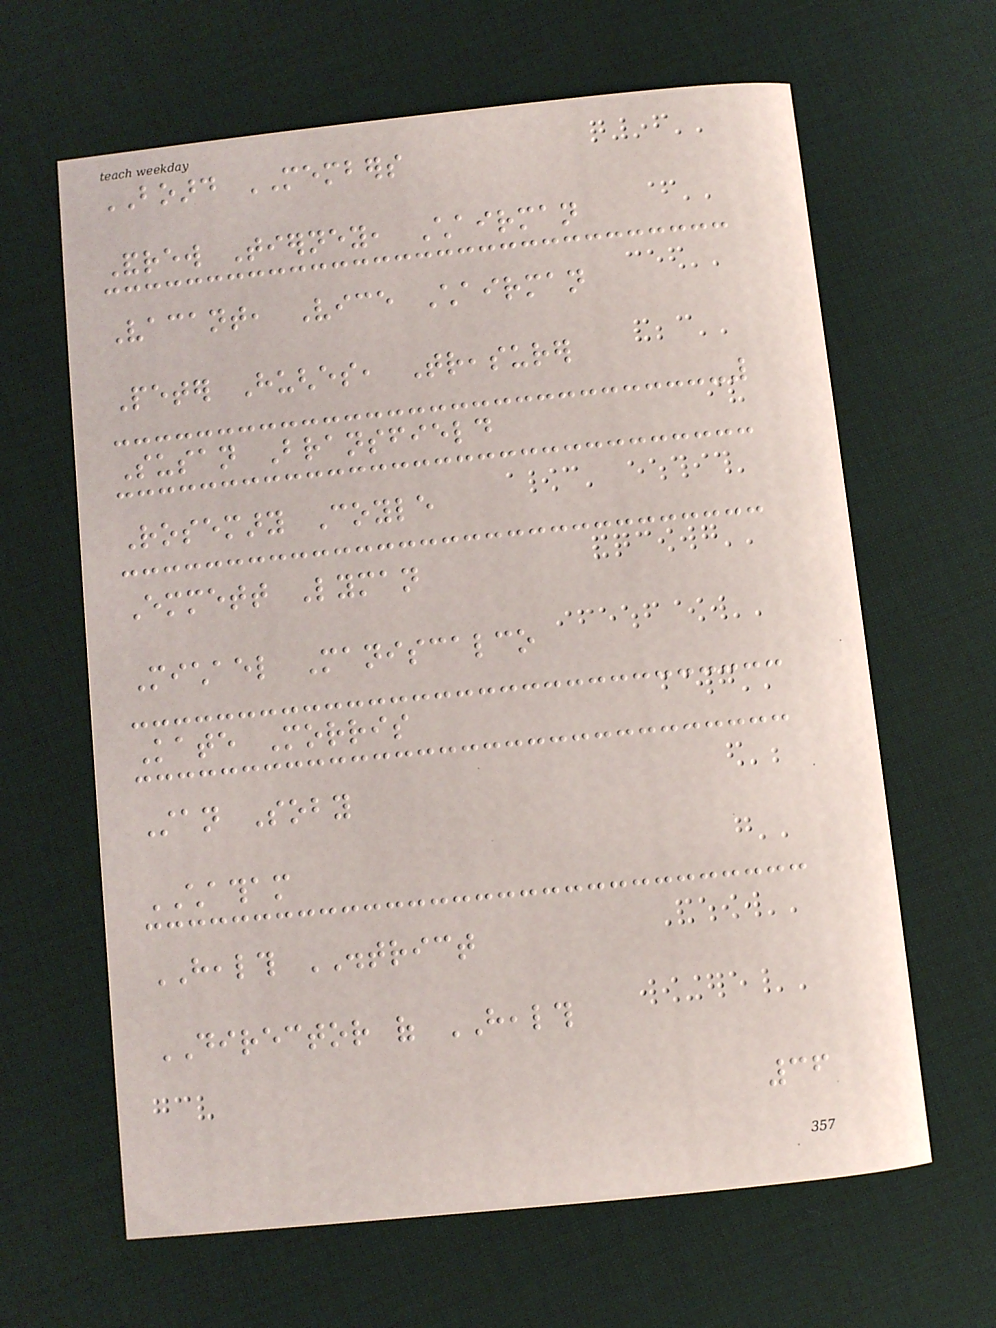BOARD MEMBERS
Andrew Tierney, Chairman
Vacant, Vice Chairman
Peter Hughes, Treasurer
Susan Bransfield
Rosemary Coyle
Emmett Lyman
Michael Maniscalco
Kate Morris
Stan Soby
CHATHAM
HEALTH DISTRICT
DIRECTOR of HEALTH
36
